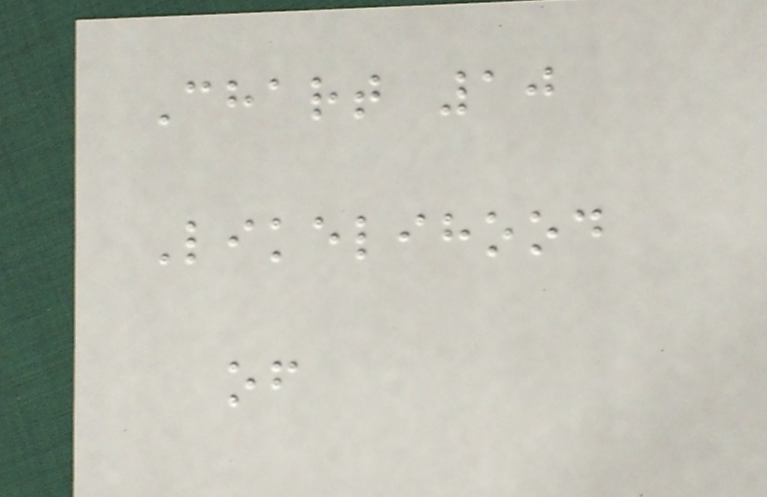Chart 10
Likelihood
of
